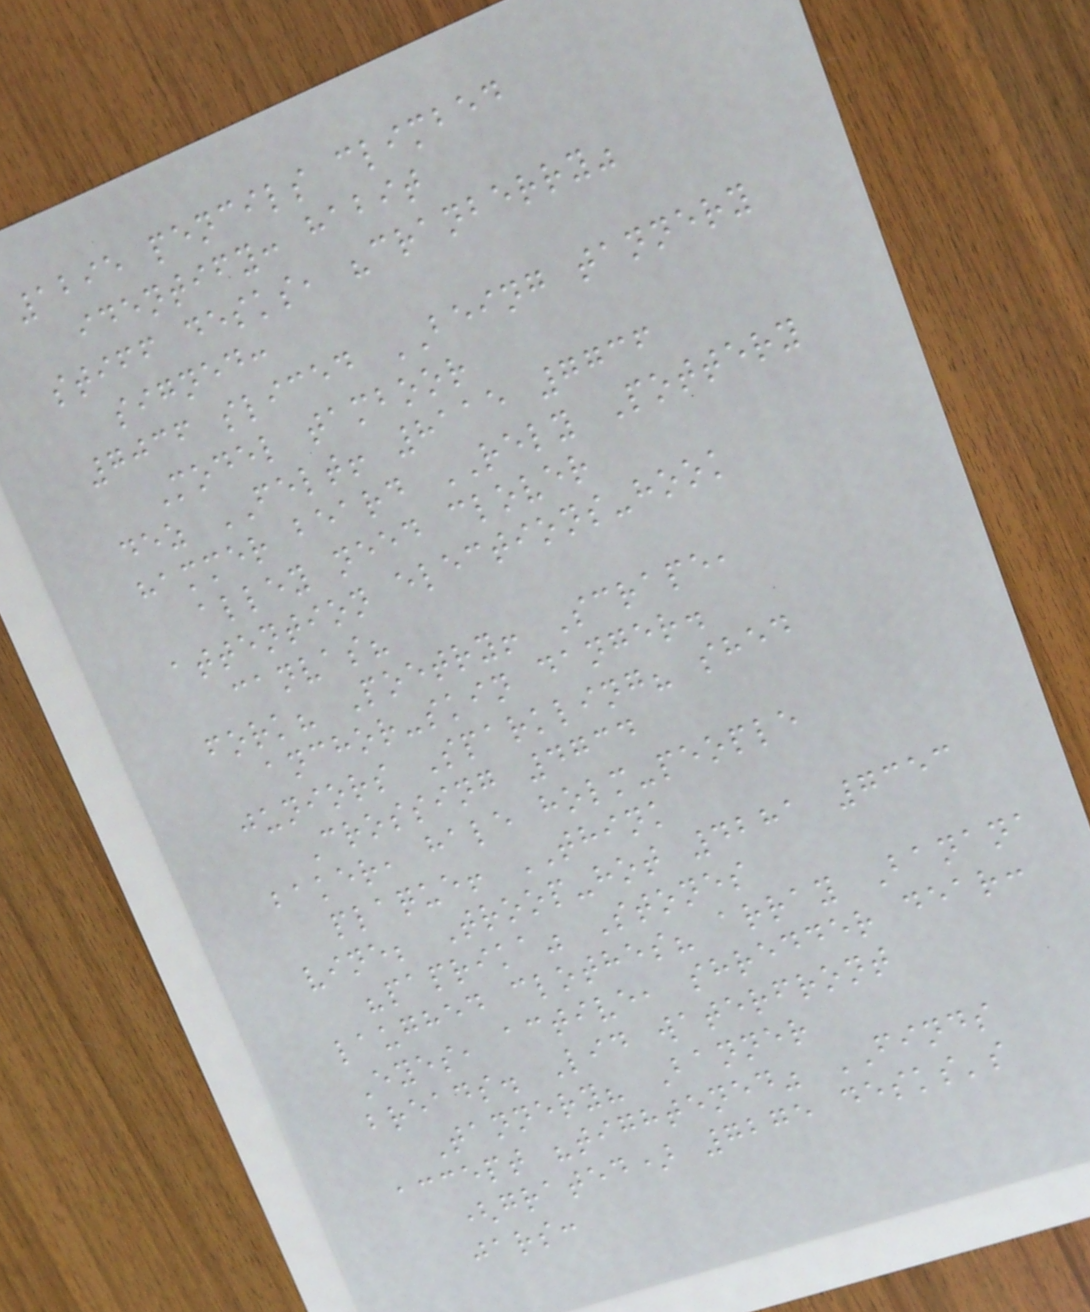1295 pencils climbed
identify: habit
stiff desks, "cranberry"
signed:
7036 sliced BEING tannery
Model tamboor
dez FELT! 8115 7736
hammer beard RELY Pottery
alley need clover
attention elections-hook
canvas?
fork? Poetry! Scrape,
anchor-skin danger.
juniors Sparkling? shed
Crossing 4734
baker, hale holm-people
plaque! THINK
vine; Troop-hot 4281 7353
"paprika" Stones
laughed clothes? array Banana
Eyes, active, shredder dear:
breads. Lid waterfront
Tannery? Banner
accept "tightened" FINDS
(grated) 7275 desks's
jars:
